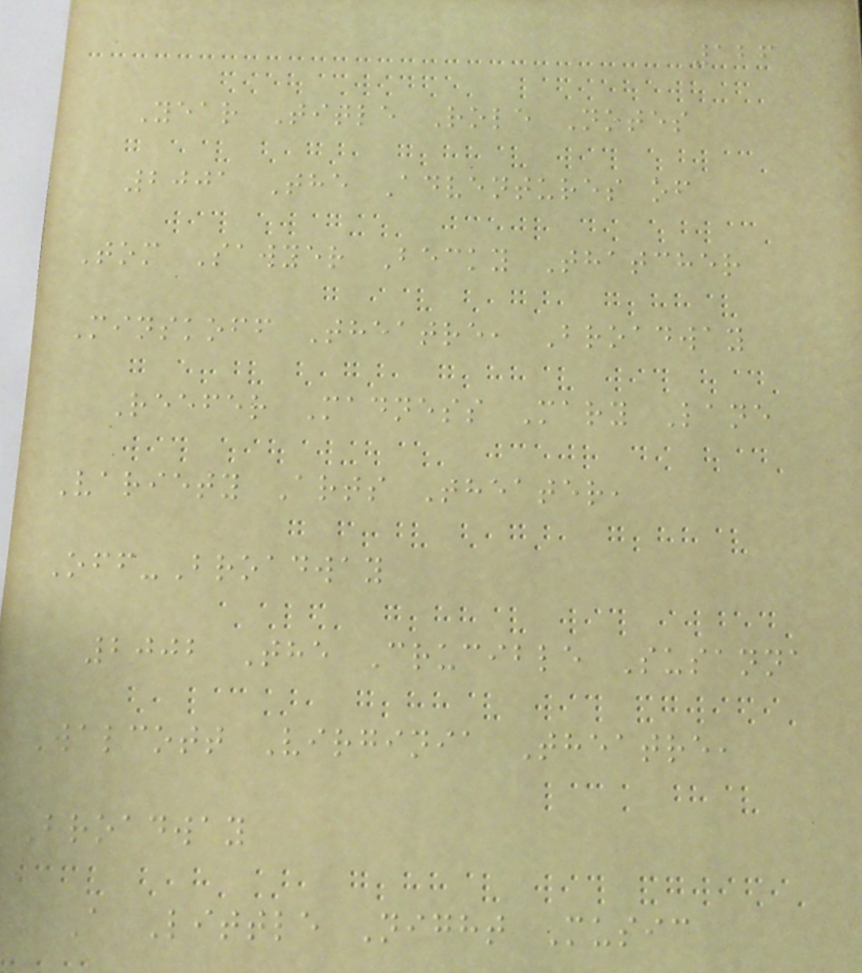126
Year Title Role Notes
2001 The Adventures of
Tom Sawyer Becky Thatcher
Minskoff Theatre, Broadway
Reefer Madness Mary Lane
Variety Arts Theater,
Off-Broadway
2002 The Crucible Susanna
Walcott Virginia Theatre,
Broadway
A Little Night Music
